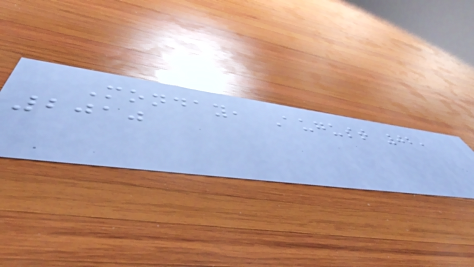Monday, August 02,
2010
